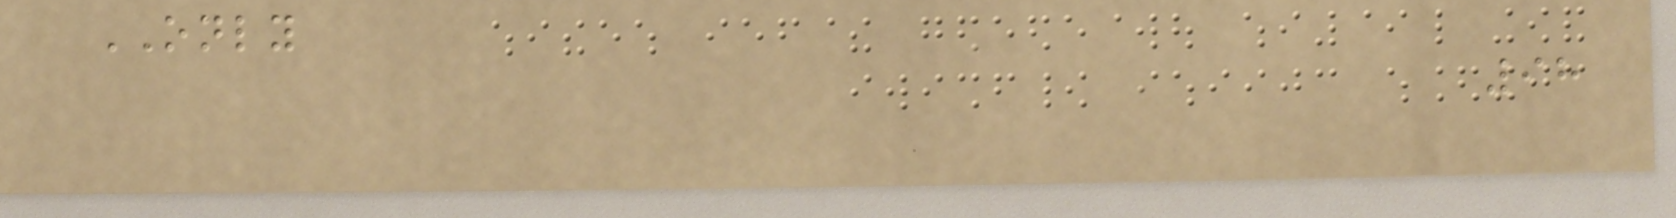ONLY
98
